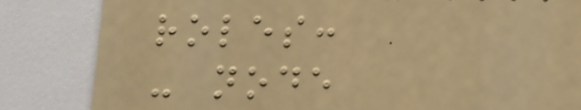roles:
- node
